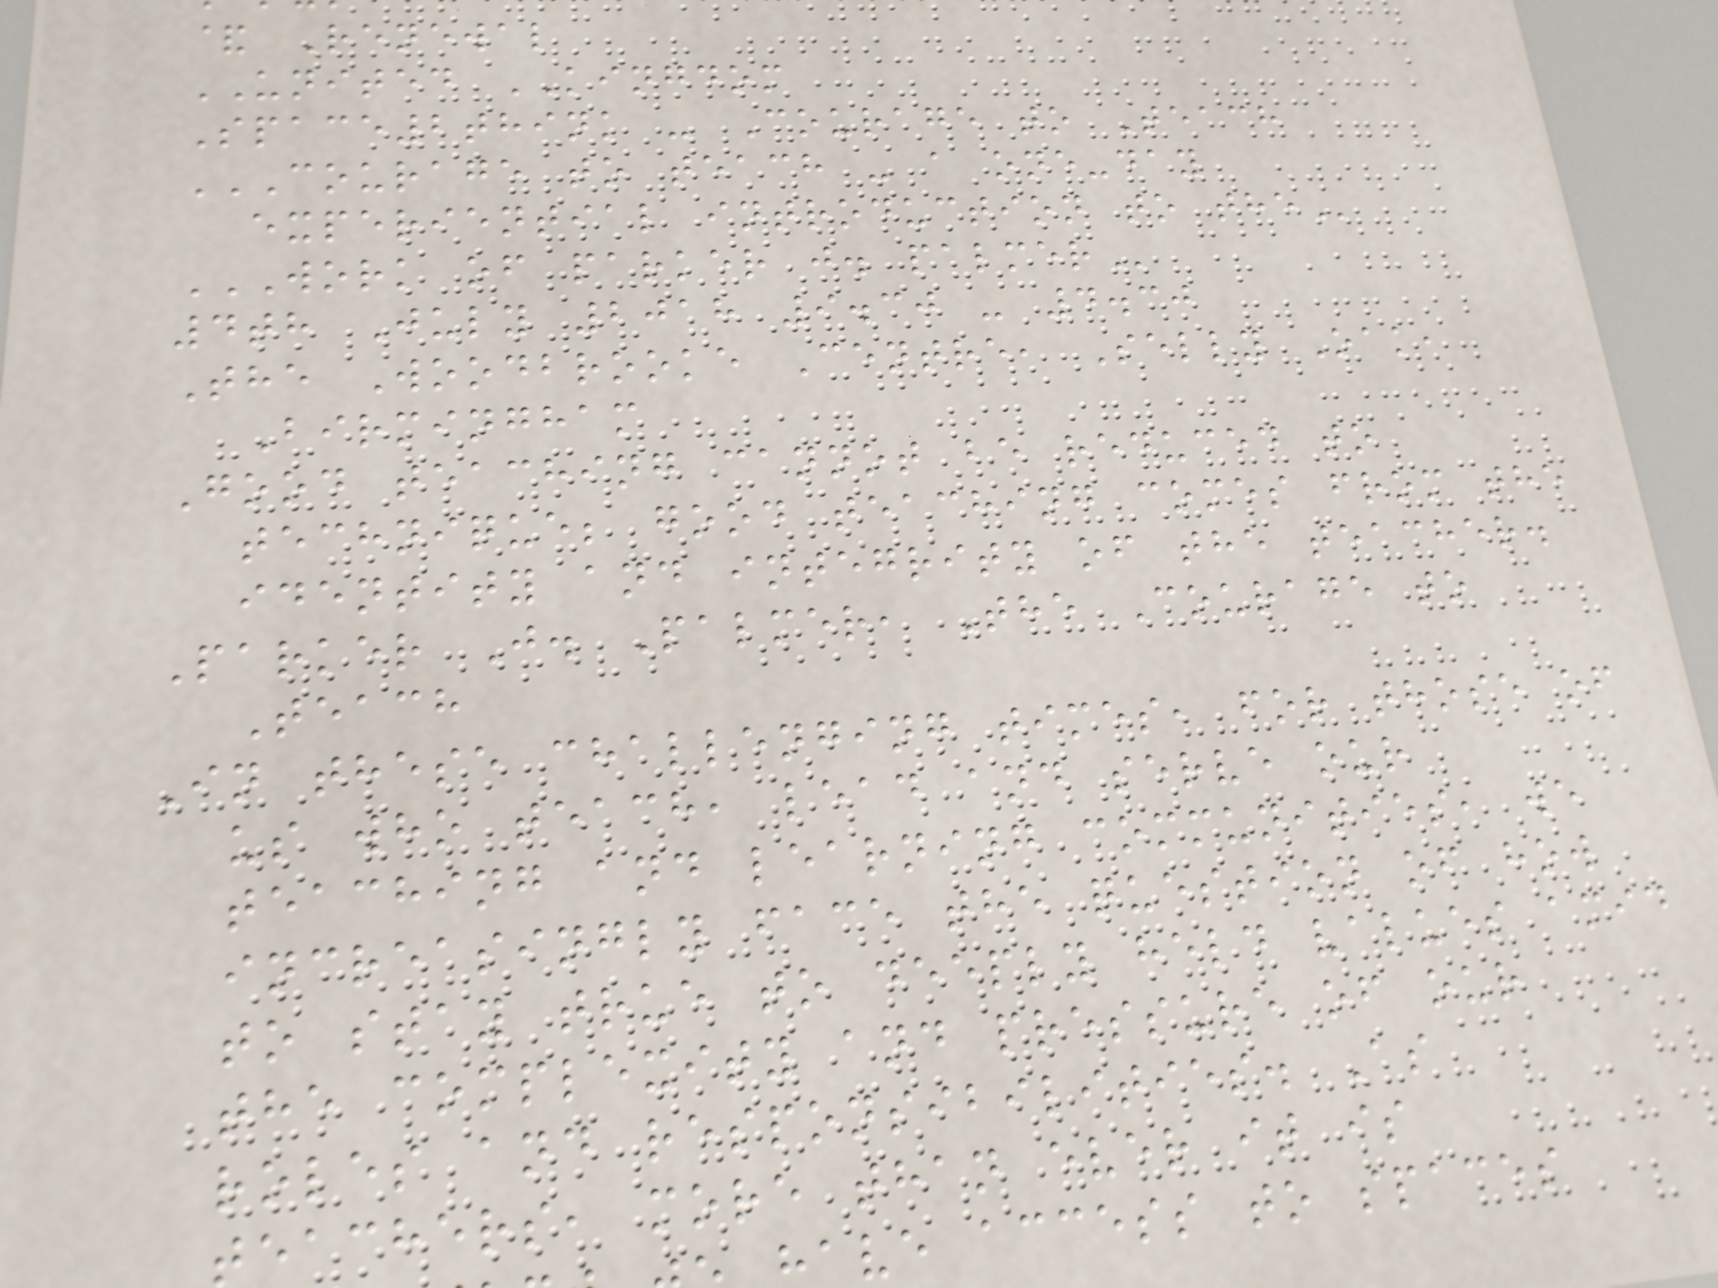& Renewal
UNITED KINGDOM
Space2think - Courage to Teach
COURAGE TO TEACH - A ONE-DAY
experiential introduction to
WORK OF PARKER J. PALMER
4th July 2018 9.30 - 4.30
The Woodbrooke Centre, Selly Oak,
Birmingham
Good teaching cannot be reduced to
technique; good teaching comes from the
identity and integrity of the teacher.
Parker J. Palmer, The Courage to
Teach
In these challenging times, for those of
us who teach, lead and serve our
teaching and learning communities, we
increasingly face the question of how
to stay true to deeply held values amid
the complexity and pressure of our
roles and responsibilities. As
teachers, more than ever it is
ave access to spaces
